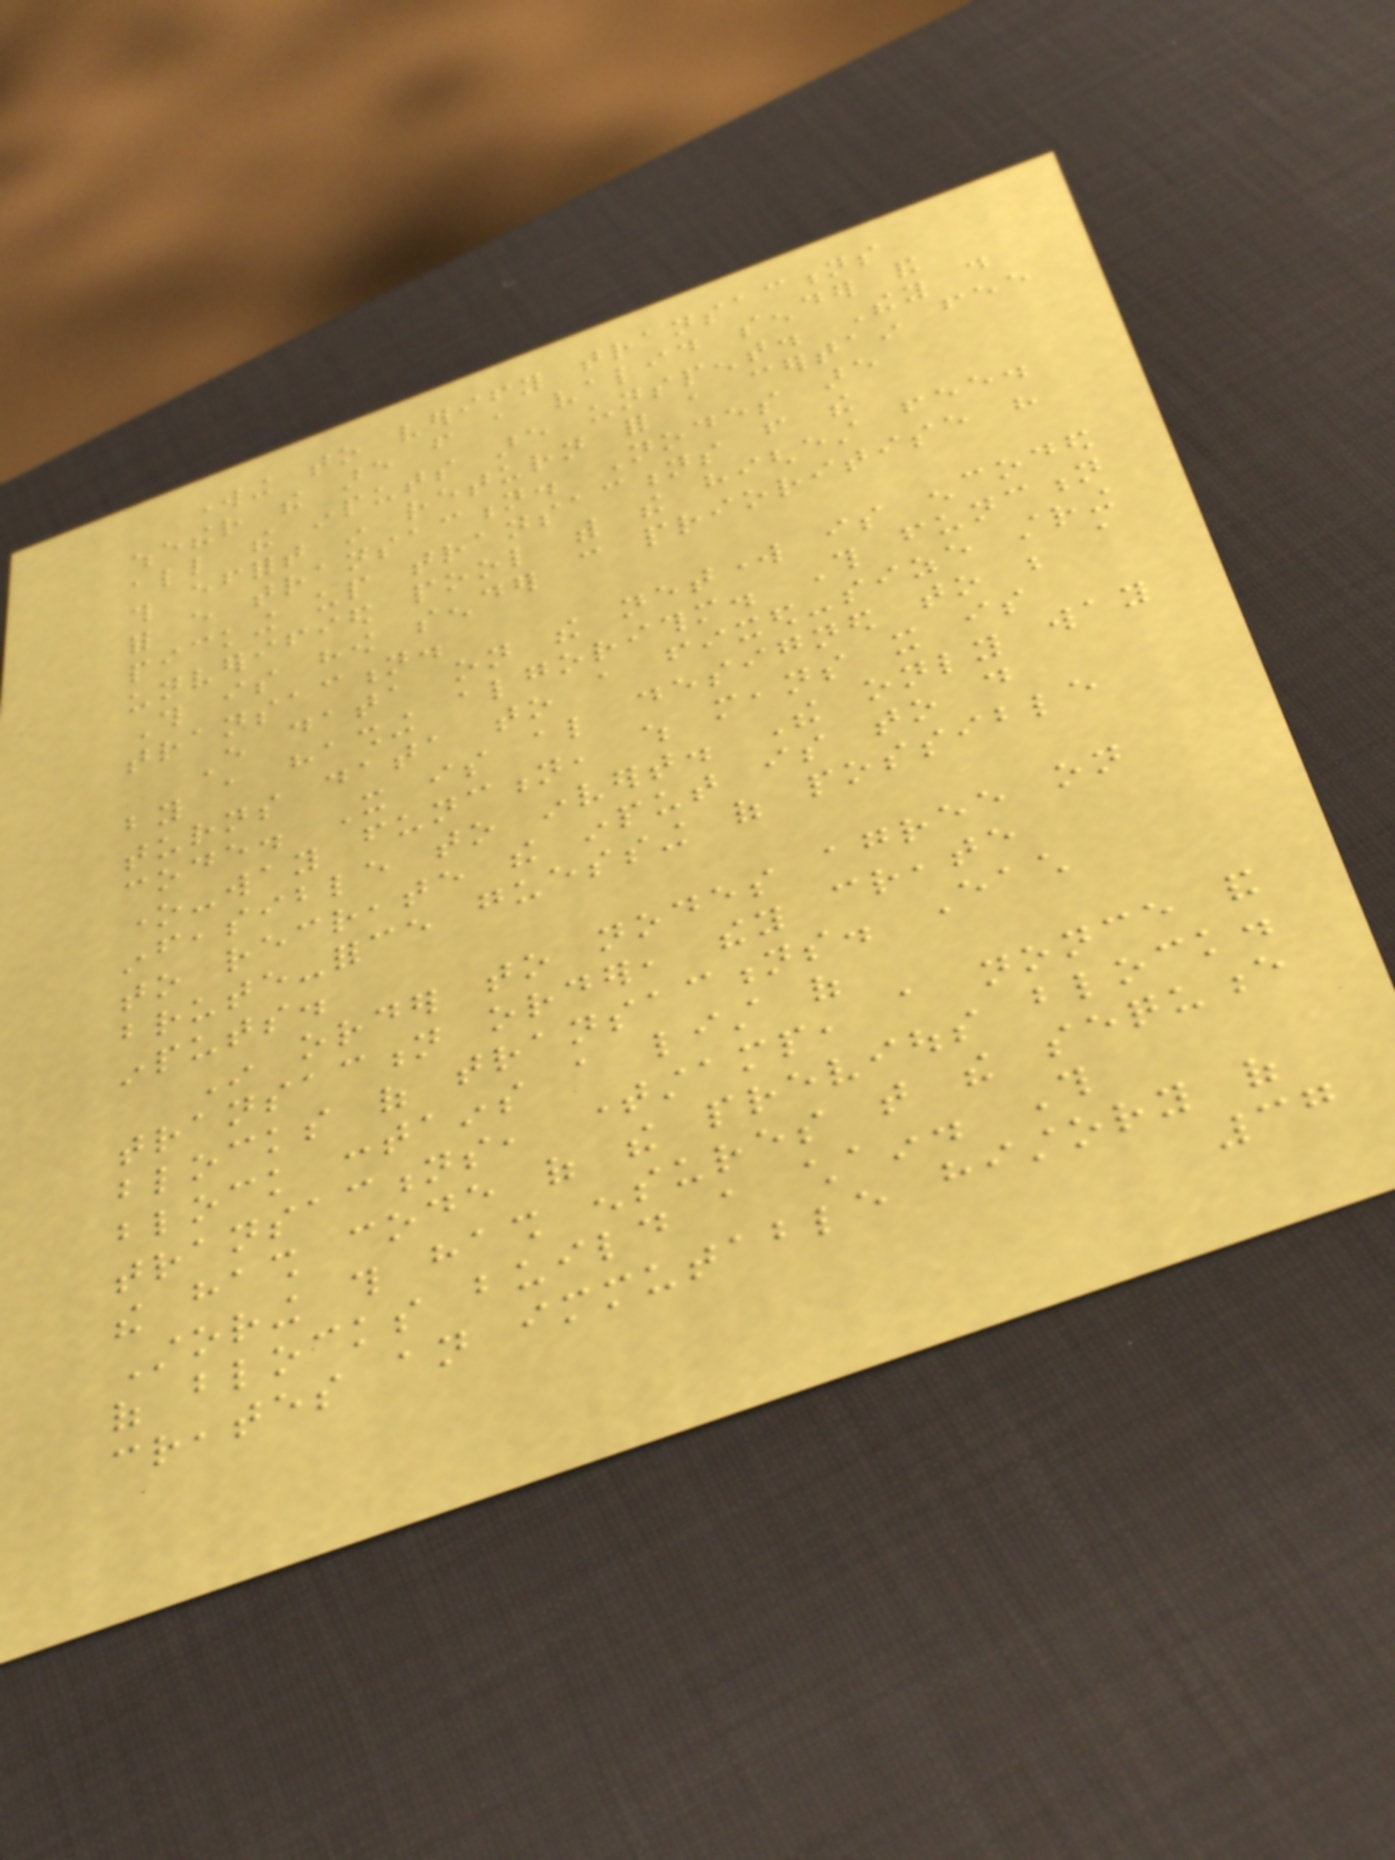working to verify transactions
whether the are from a valid sender and
all the inputs are unspent. They do
this effort in return for a certain fee
for every transaction. Nodes are
picking up transactions from the
unverified pool with the highest fee.
This is how sender can prioritise his
transaction.
Every data on the network is encoded
by a hashing algorithm. This function
turns data to a fixed-size string
code. It is also designed to be a
one-way function, which means it is
infeasible to invert. The only way
to recreate the input is to do
brute-force guessing of possible
inputs.
In order to nodes agree on
transaction order, they create
blocks of transactions. Each
block contains a list of
transactions, timestamp, a nonce and
the hash code of the previous block.
Storing this hash ensures that the sequence
of blocks build a chain. This
creates an immutable history of
37
